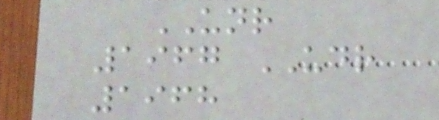UNR
1967 UDR
1968
